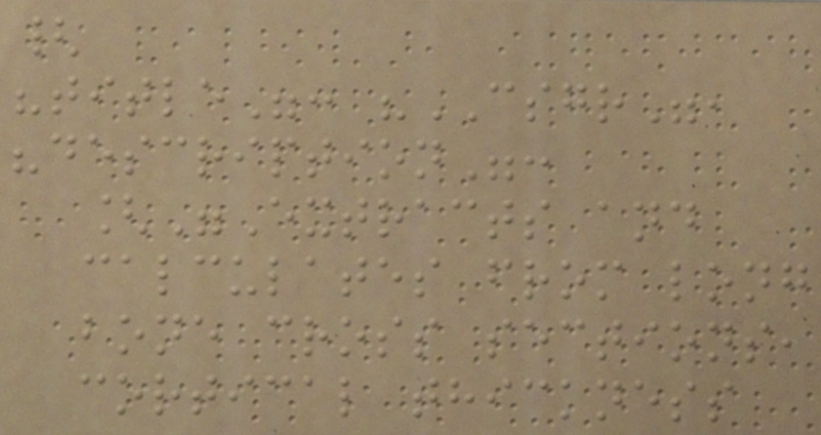{
"title": "CSGR",
"description":
["Extracts and
calculates from long
bone cross sections,
cortical thickness
